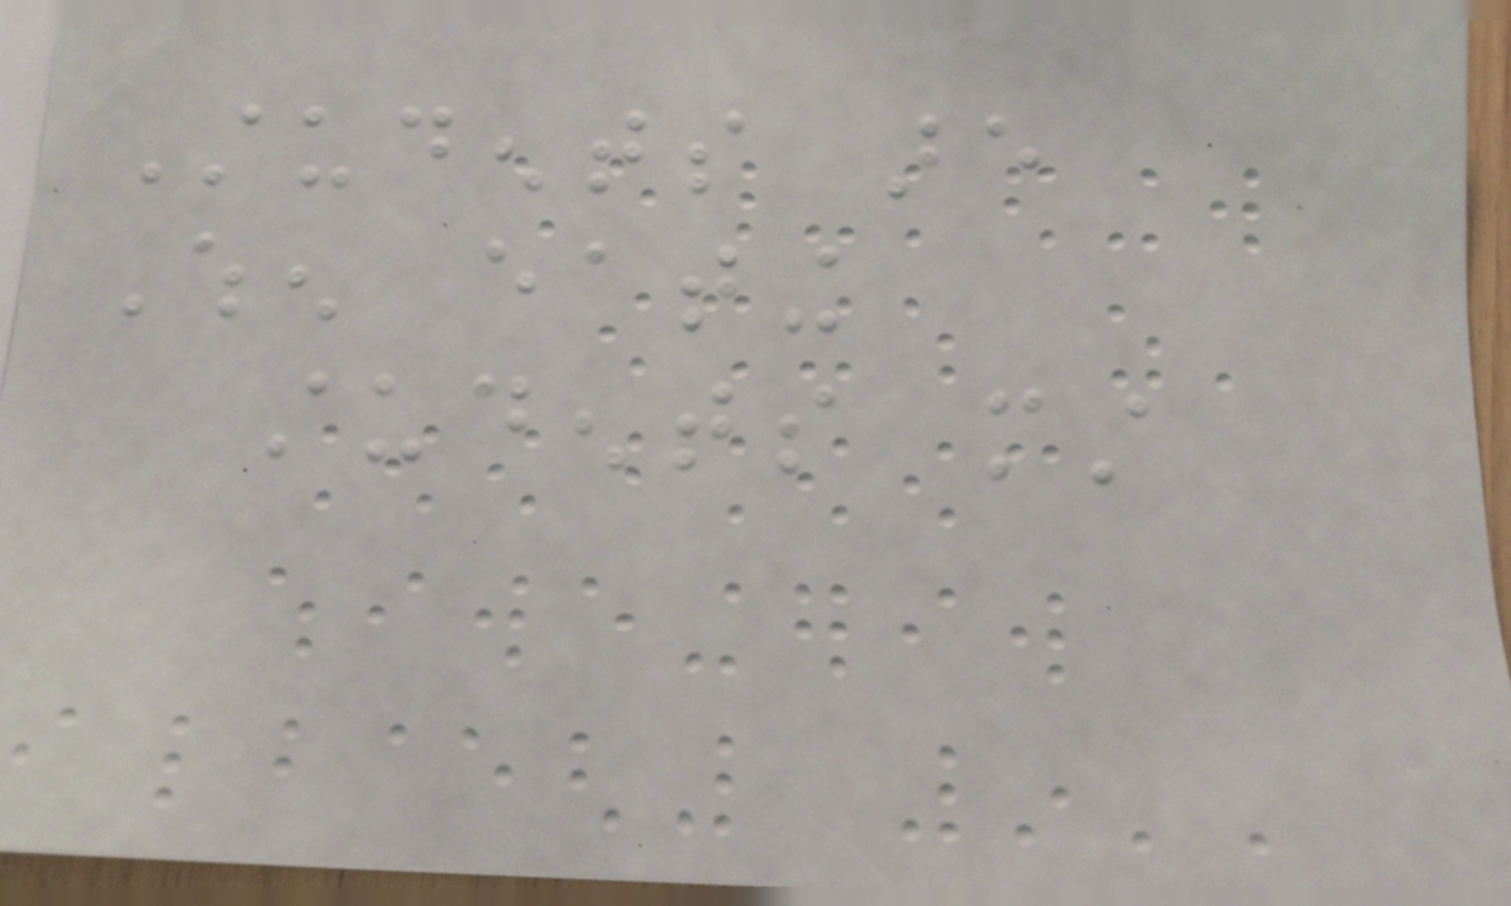Students are
When eating
students must
